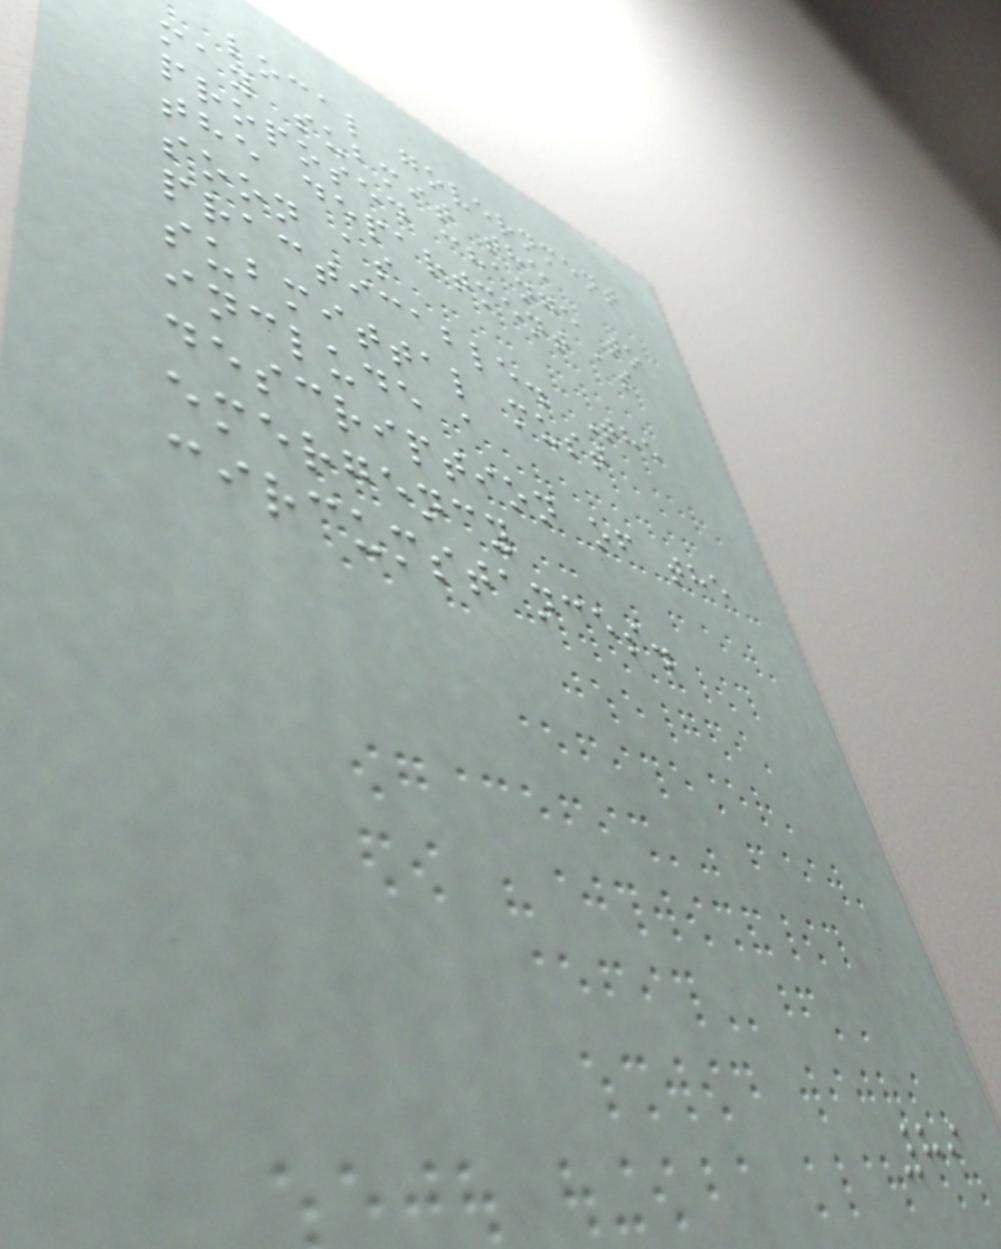local government
may submit the
proposed change to
the department as
soon as
practicable. The
submittal must
include a
description of the
emergency
circumstances.
89
